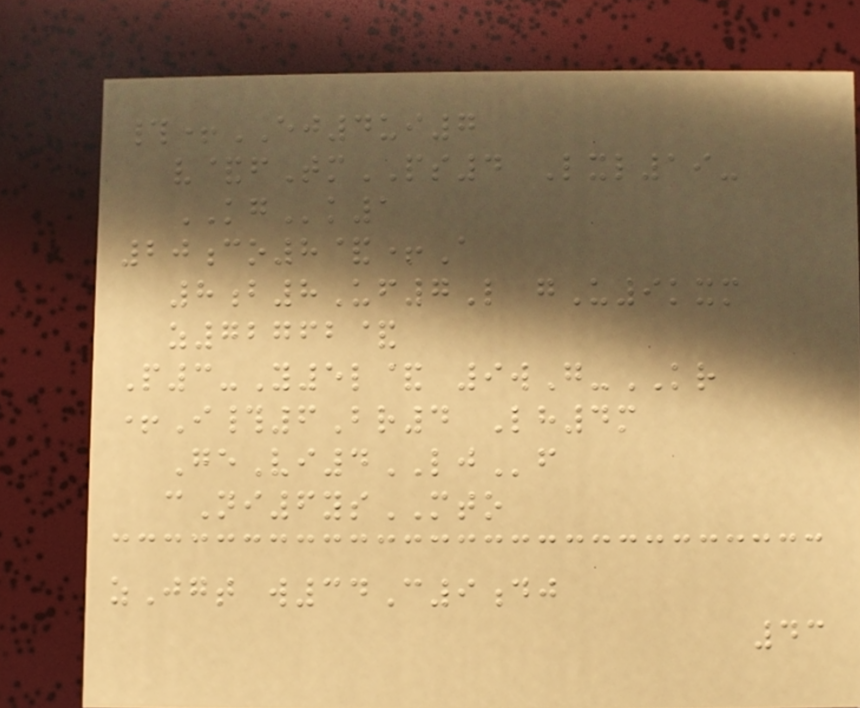#+EJ4ui7
v&fTmPS4 Lxl19-
KGk1
20co8&+A
8b8Uf7L gU9kxm
z72762&
P3-Y5l& 9wG-KR
+I#6Br4 Lh4m
GeVi4LJf
cNi6ysMTO
zJgt w34C9dj
43
